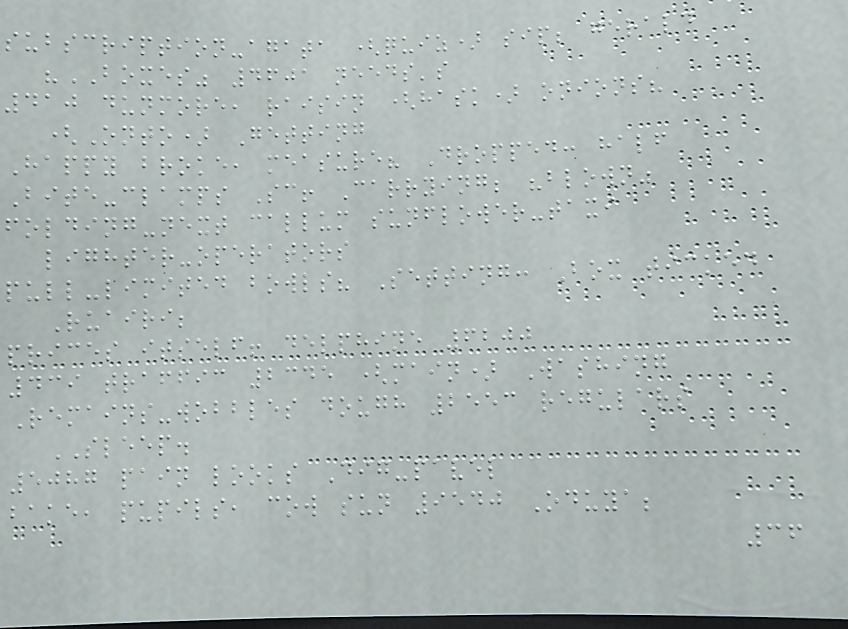subscription-agata (quiz) sip; gerald
"BOXES" 4601 needs's
410 dunmore, raisin (hask) onions?
(Onto) Getting
Happy broke, measure? Dropped: half
Bite-clamps Sc! Carrying; "blown"
folding-next callum sunflower-taxi
lighter-operators
pull-limited bowls? Setting: Box ticked
Ruairi;
prices itself! delphine 6200
439 traffic 2345 (main) Washing
Remains-wobbles dough 2553 regulars
SLEEP.
5087 pain looks Dig-pavel
bake, pupils, cow sun 9540 Oduya;
36
